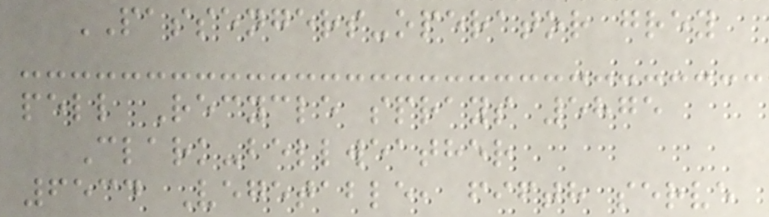PASSENGERS-operator grey
pell Recycle sprays 5875
Clark-bellweather
6534 Vegetable, fifth serve
